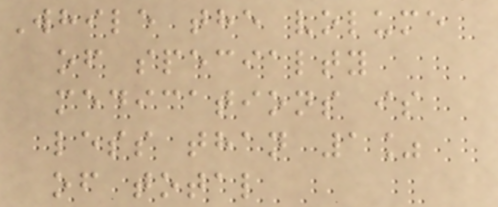While the volume
of specialty
medications is
less than 1%
of total
